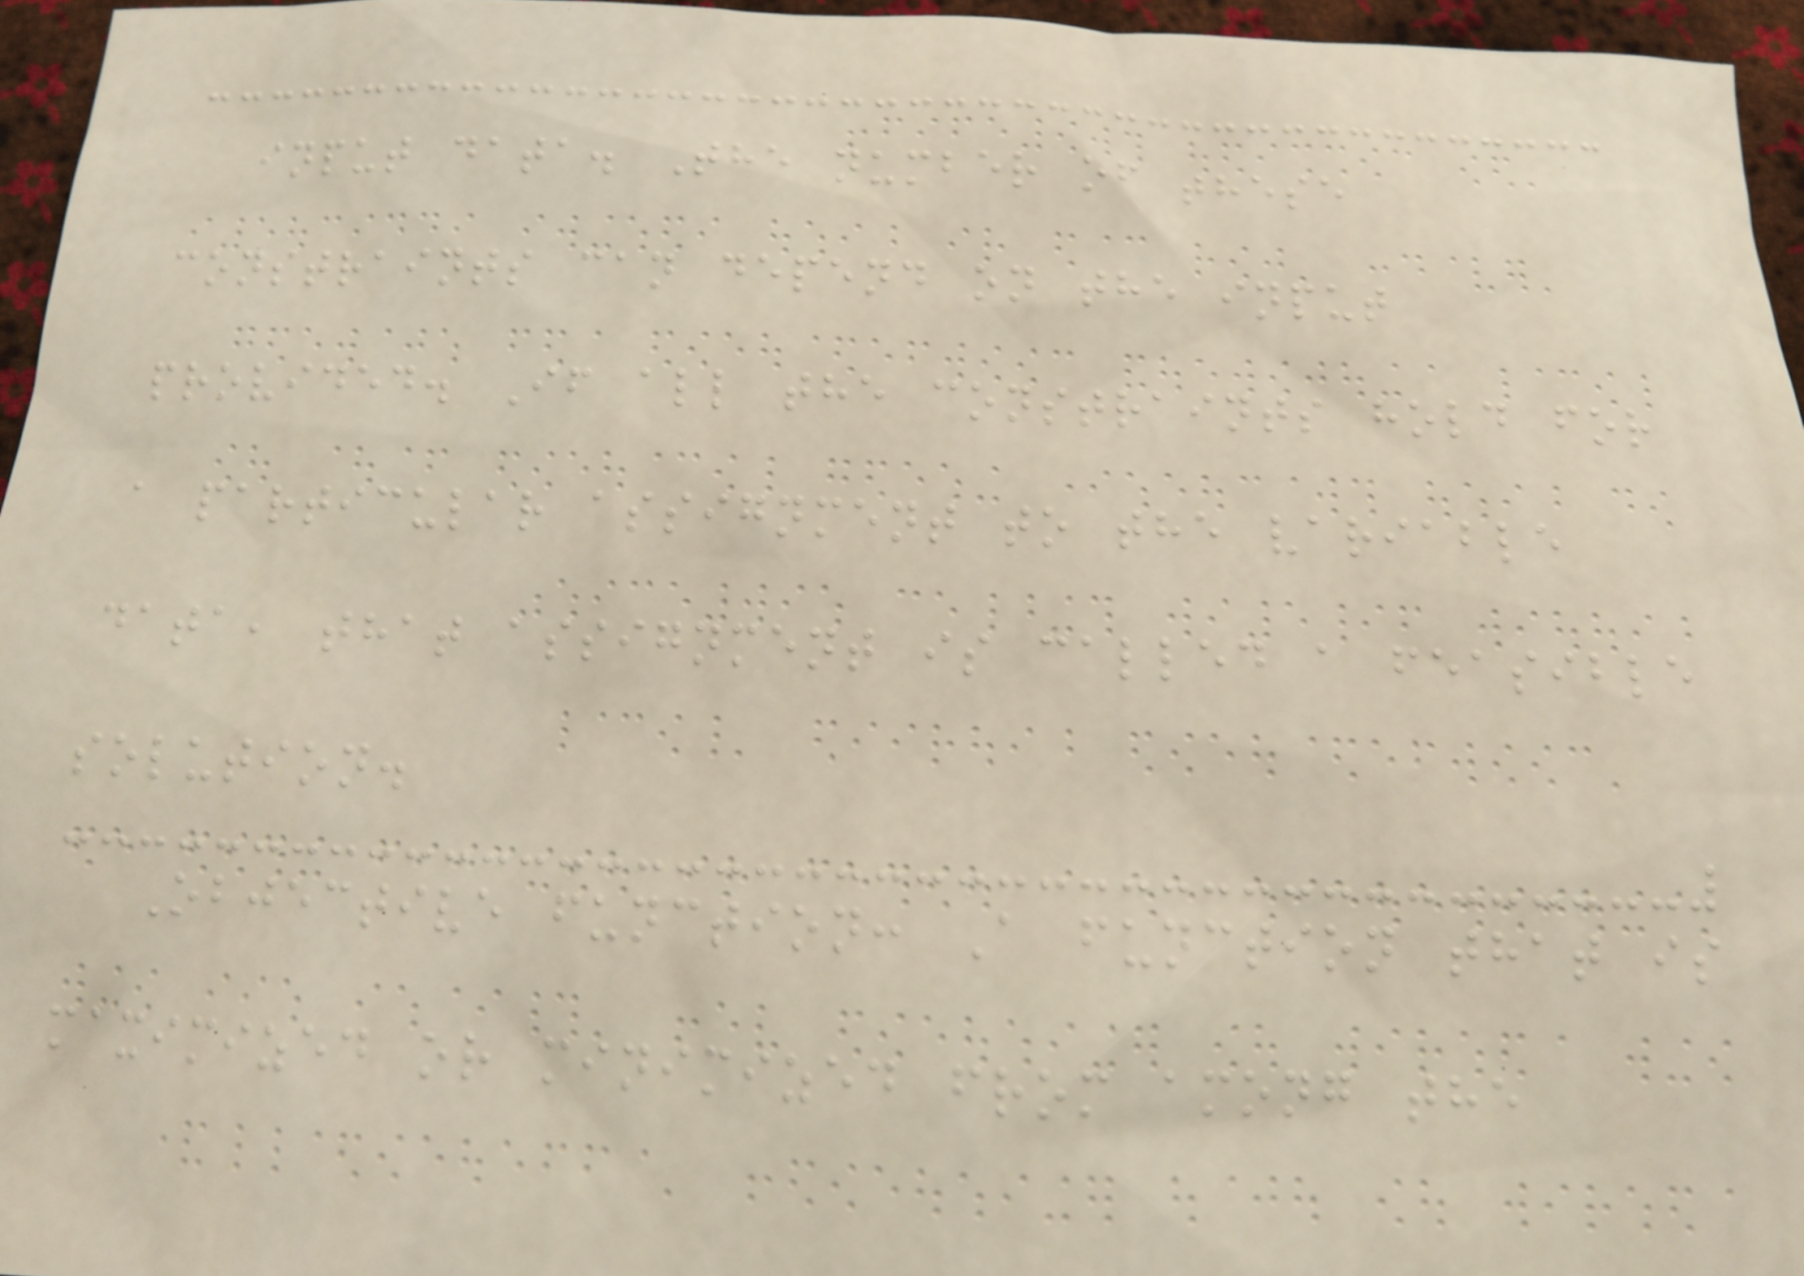input data. The number of these
constraints can depend on the input
provided. If all the constraints hold for
a particular assignment to the variable
data, that assignment is called a feasible
solution.
Objective function: A function that is
maximized or minimized from among the
